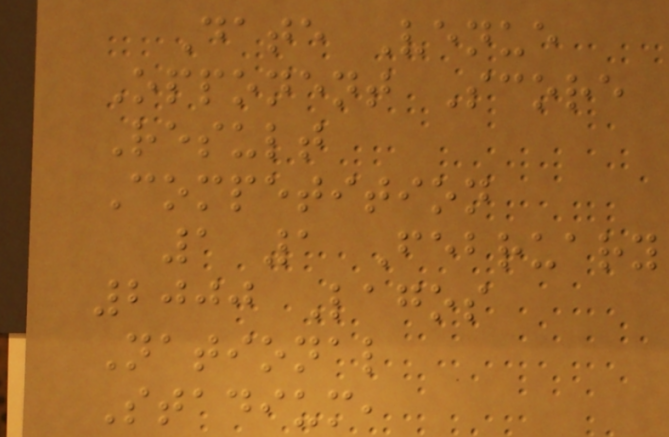Date Venue
Opponent Score
Result
Competition
1 1 February
2000 Lagos
National
Stadium,
